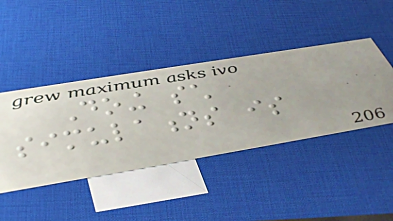Doing such
simulations is
